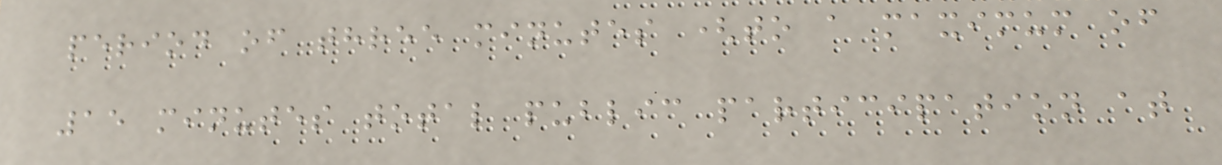period of three minutes (to a maximum of
15 minutes total public participation at
